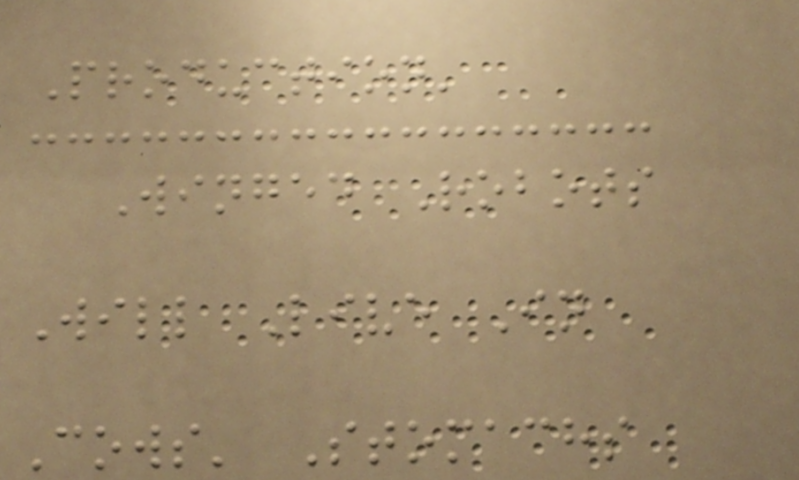Production'
Winged Robots
Will Live In
Cows' Stomachs
